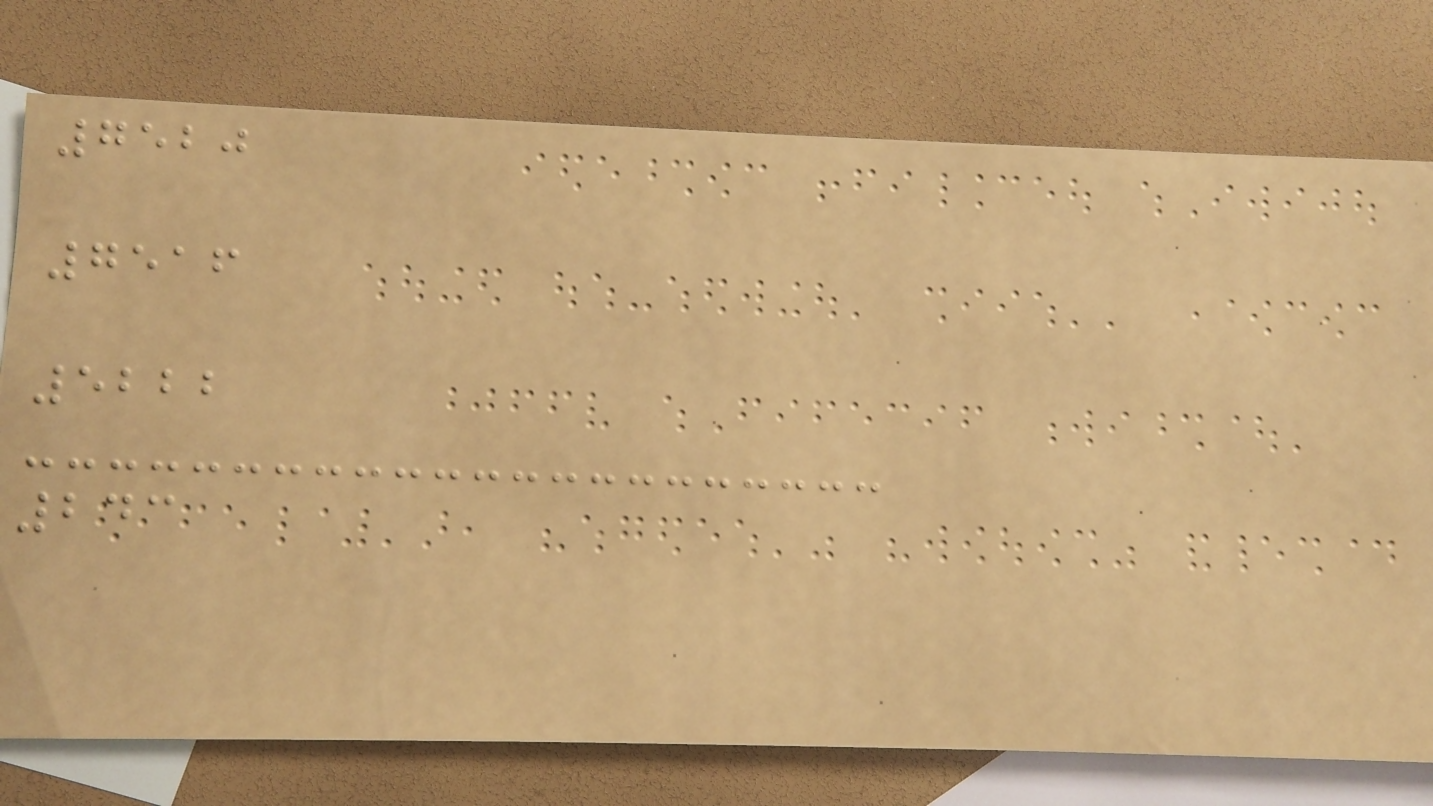7520
7516
5222
243
